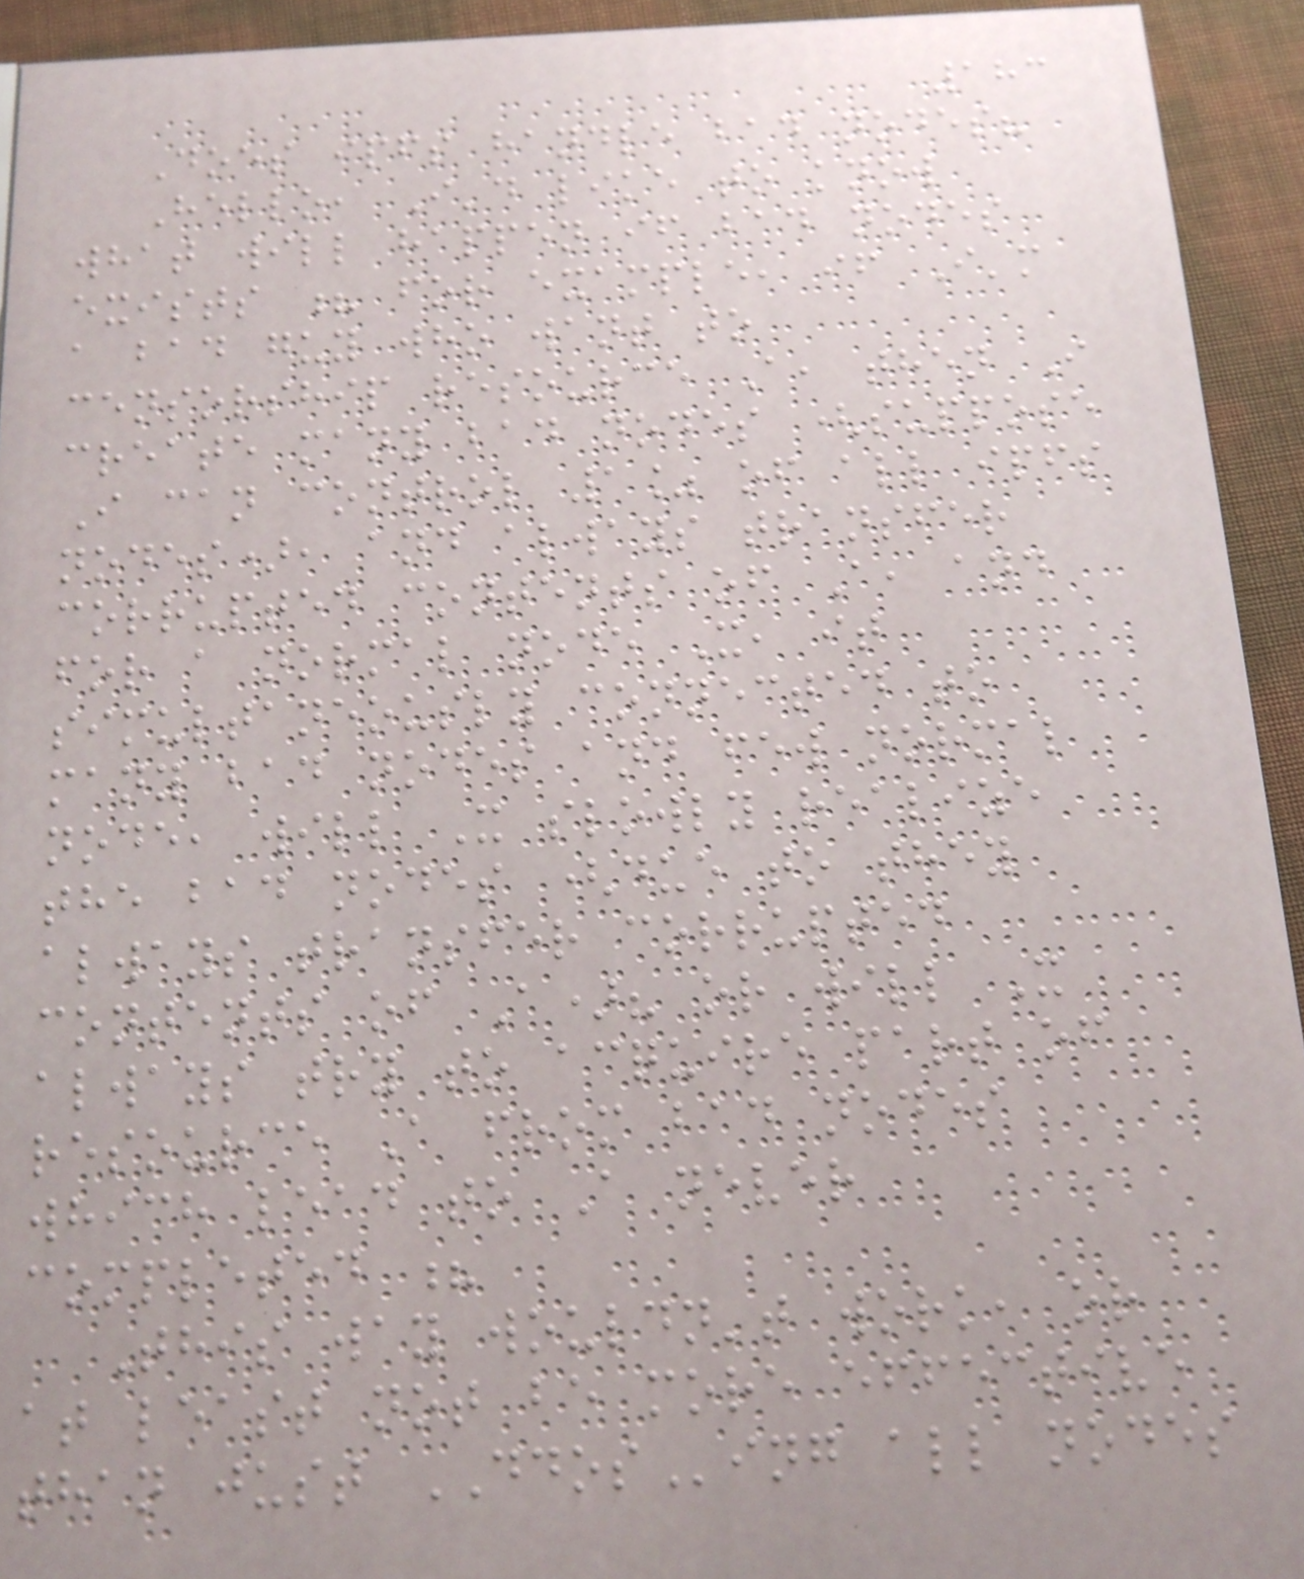183
Does ipfs handle bad nodes?
Hello, I'd like to know
what will happen if bad nodes
exists ? for example, if I'm
a bad guy who want to
censorship resource A, then I
create many bad nodes (suppose
I can control 1% of all ipfs
nodes), and always transfer
corrupted contents of A, and
for a normal node X, it
simultaneously connected to
many bad nodes and few normal
node, will X slowly realize
the bad nodes (due to they
always transfer corrupted
contents of A)? or will X
always try to acquire part of
resource A from bad nodes
which lead to A never
completed ?
This way wouldn't work, or
at least not be more effective
than just DDOSing all nodes
